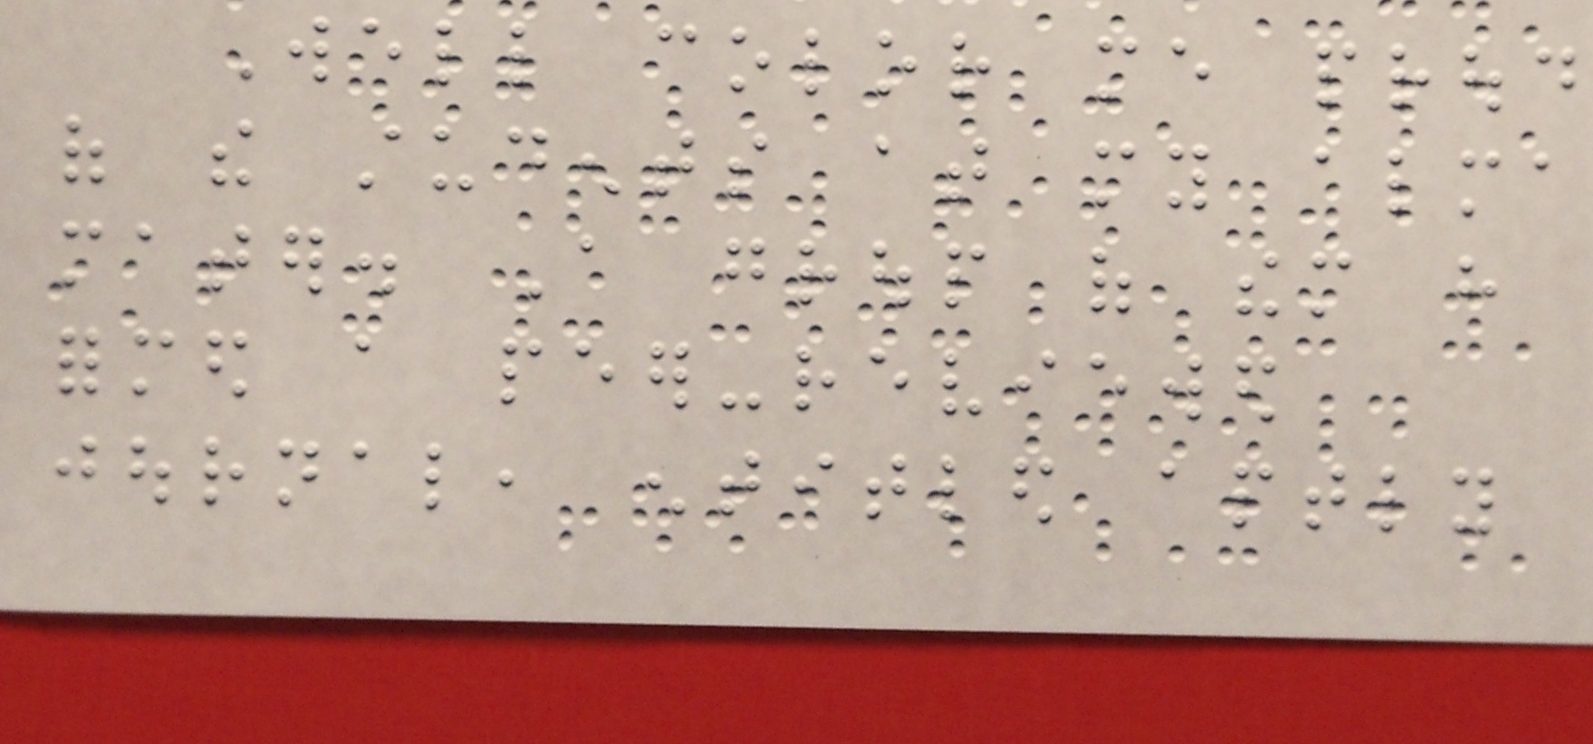Well color me proud
of the students at my alma
mater. A group of them have
formed a peer-reviewed
journal, entitled aptly
